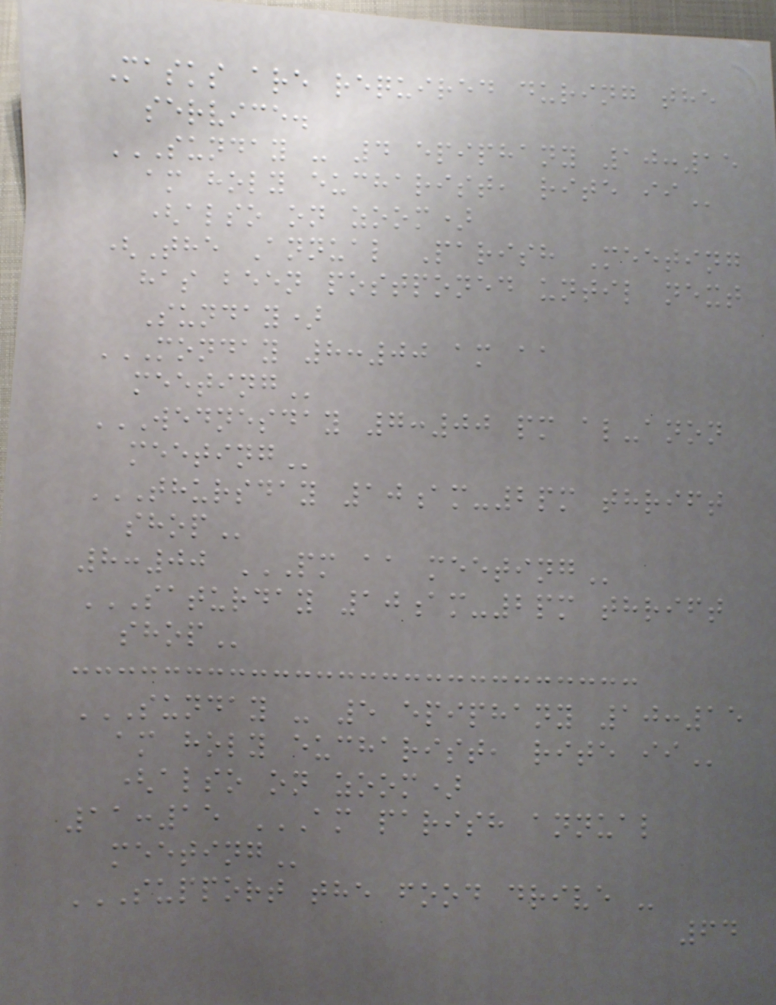Masks are required during the
service.
SUNDAY - 4 EPIPHANY 10:15
AM HOLY EUCHARIST, RITE II
(also on zoom)
(The Annual Parish Meeting
has been postponed until next
Sunday)
MONDAY 8:00 AM AA
MEETING
WEDNESDAY 7:00 PM AL-ANON
MEETING
THURSDAY 10AM-2PM THRIFT
SHOP
8:00 PM AA MEETING
SATURDAY 10AM-2PM THRIFT
SHOP
SUNDAY - 5 EPIPHANY 10:15
AM HOLY EUCHARIST, RITE II
(also on zoom)
11:15 AM PARISH ANNUAL
MEETING
SUPPORT THE FOOD DRIVE -
64
